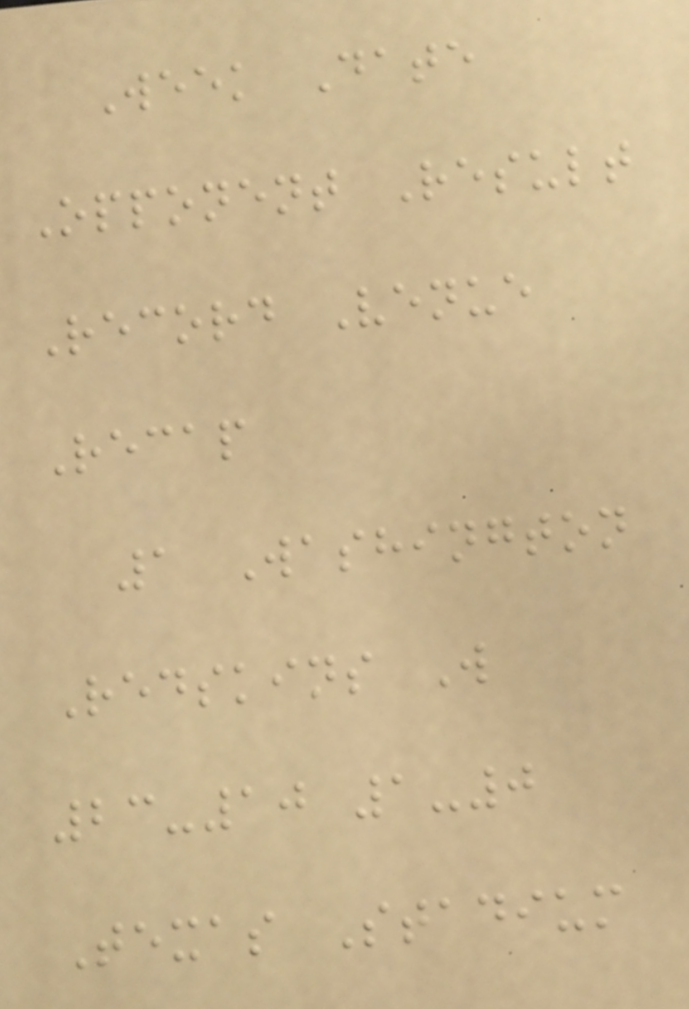Week Date
Opponent Result
Record Venue
Recap
1 Washington
Redskins W
23-10 1-0
Texas Stadium
